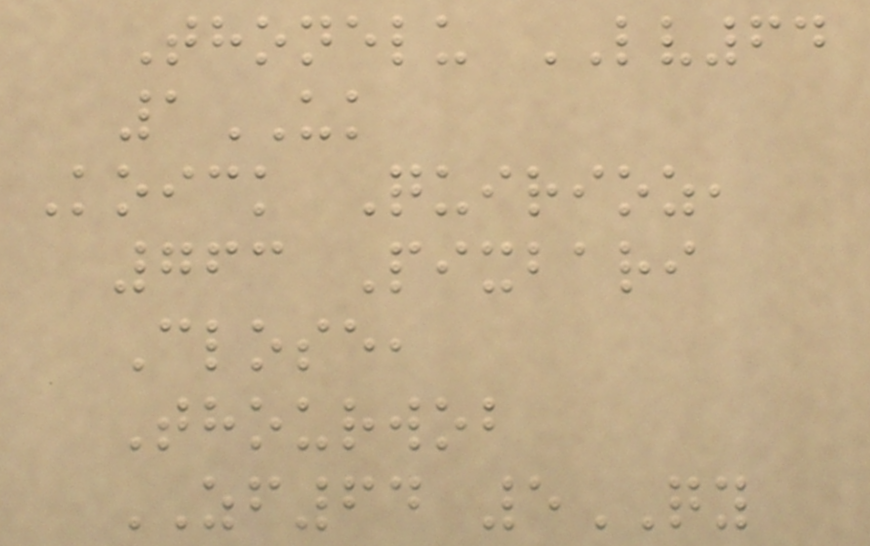Thonelu LV64
1UK
Koick Quirioz,
763 Pixbari
Close,
Thourwob
ZF64 5QY
